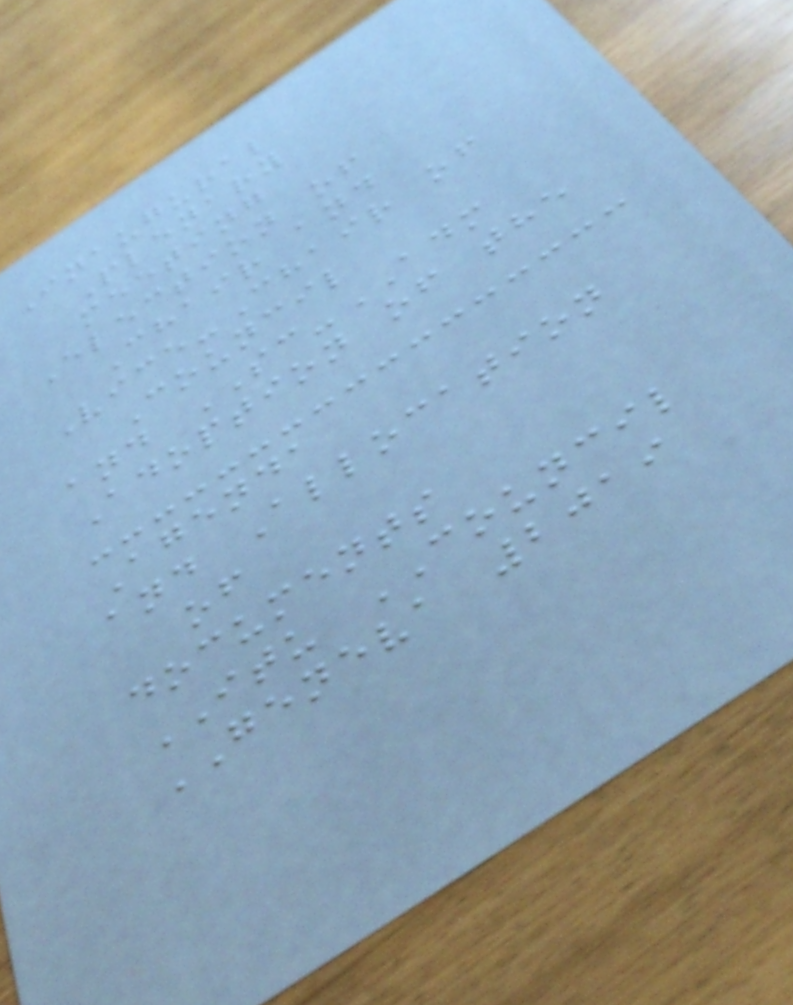Inaugural
Plenary
meeting
Election of
Chair and
Vice-Chair of
Council
and SC-ADM
Adoption of the
Agenda
and Allocation
of
documents
ITU COUNCIL
GENEVA 2019
